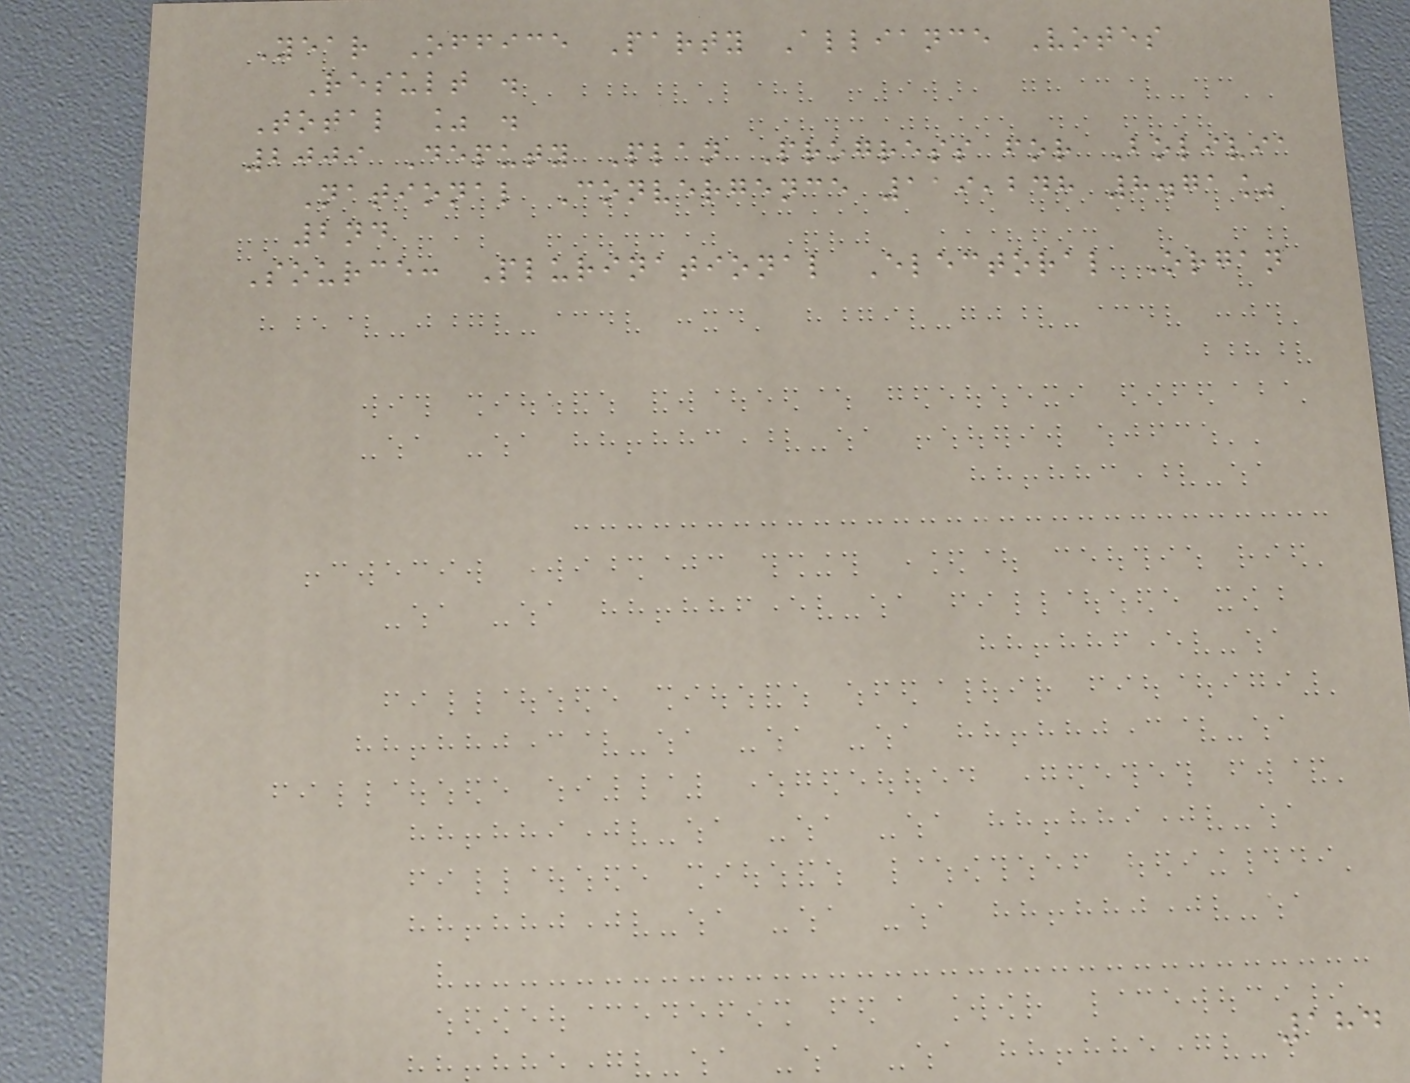Year Office Party Alliance Votes
Result .
Total % .
2009 Deputy Plan Progress for Bolivia
National Convergence 119,248 8.71%
2nd
Source: Plurinational Electoral Organ
184
